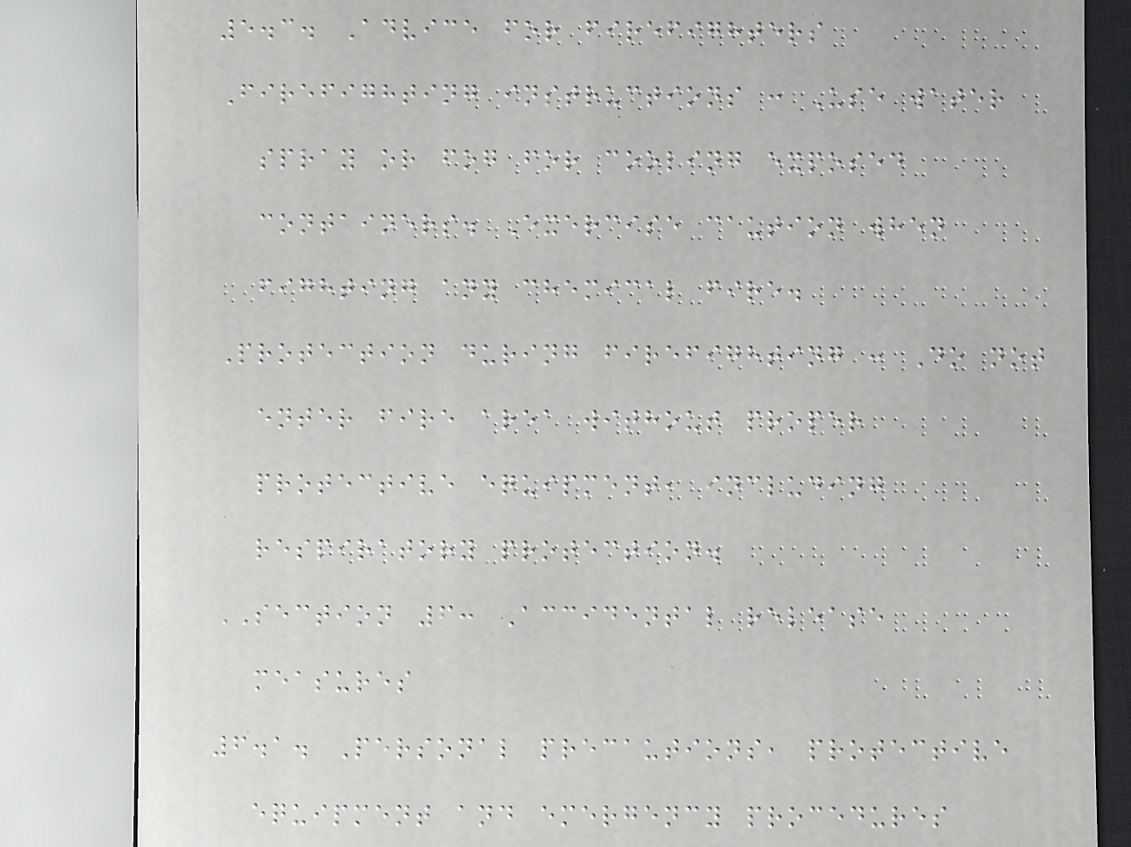5.3. Advice for firefighters
Firefighting instructions : Use water
spray or fog for cooling exposed
containers. Exercise caution when
fighting any chemical fire.
Protection during firefighting : Do not
enter fire area without proper
protective equipment, including
respiratory protection.
SECTION 6: Accidental release
measures
6.1. Personal precautions, protective
equipment and emergency procedures
